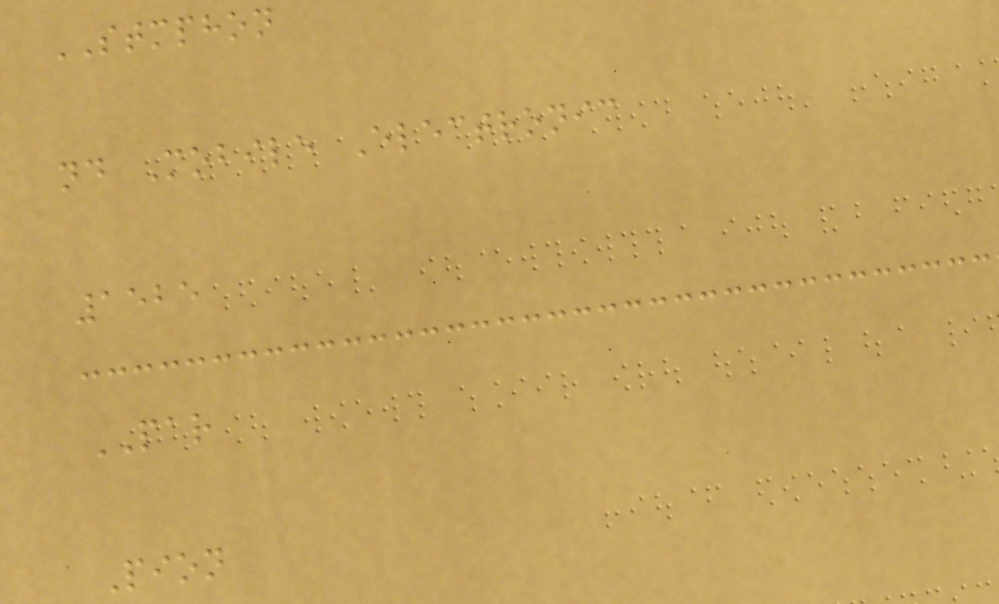STMPHON
nd Mobile Electronic
1525
PAR
Pion
